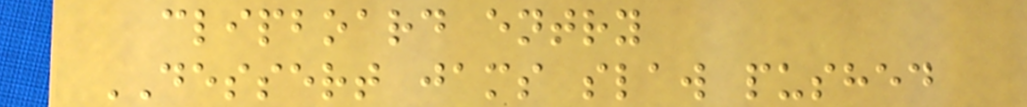clipboard entry
DESSERT jams slaw pushed
